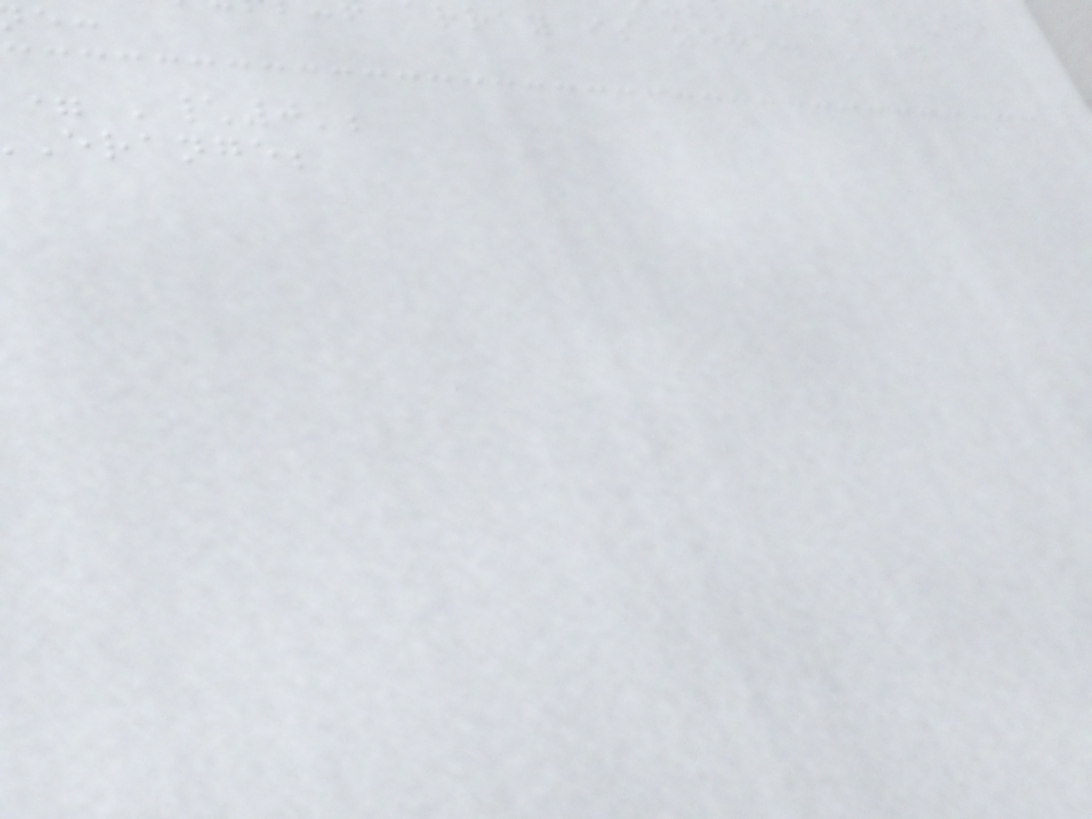rray is zero. Add
= '\0';
erange;
